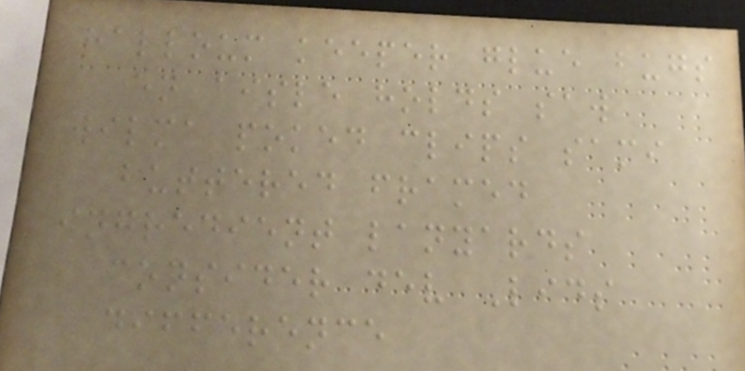halloum keeper glue bugs
en aisle holds saw
wilma poked clips sami
buttered framed
ingredient lanyards
consider dev Lids
difference
